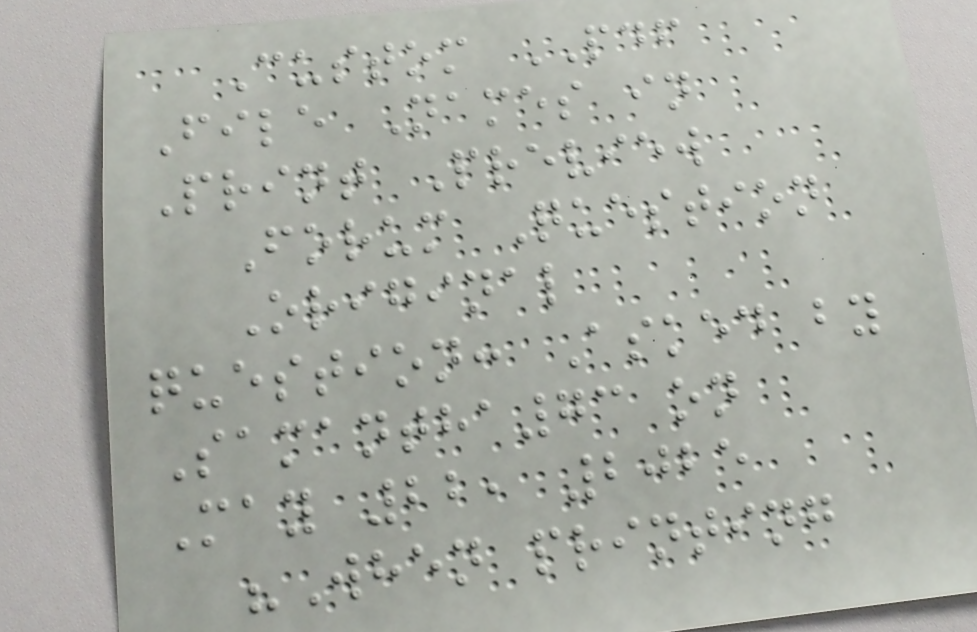Custom PDF
File Names in
Print Preview
Forum Question
Original
question: Asked by
Samantha73 on
May 22, 2025
"When printing
